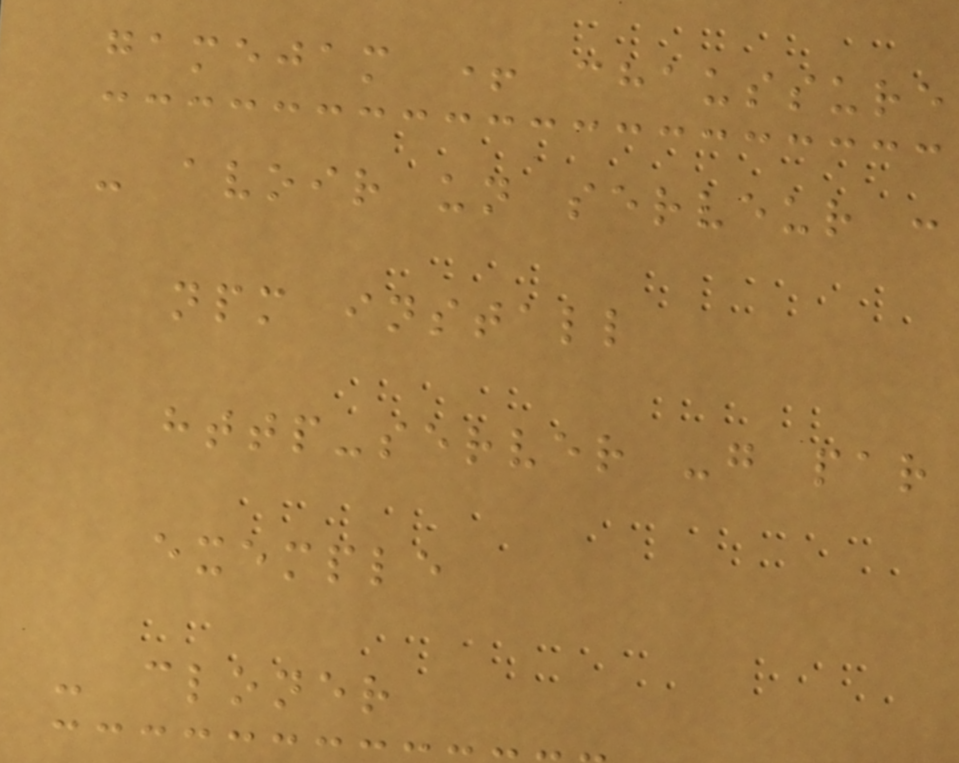gamejam + chaussure
- avoir un serveur :
npm install
http-server -g par
exemple
- cloner
